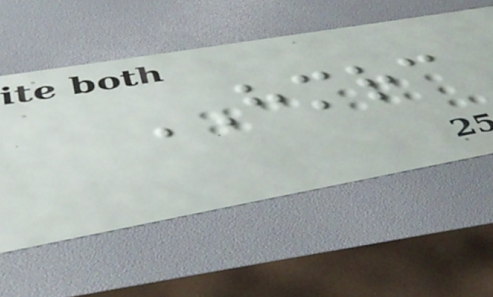HMRC
